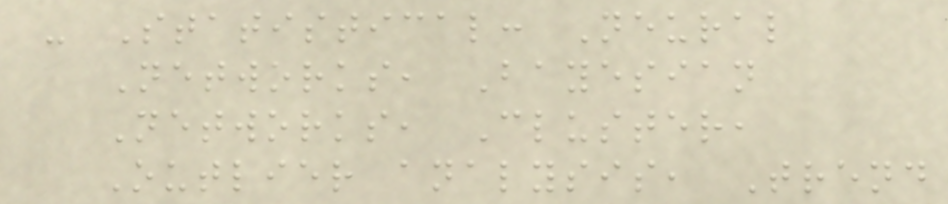- Statistical: Neural
Networks, Bayesian
Networks, Cluster,
Outlier analysis, Trend
